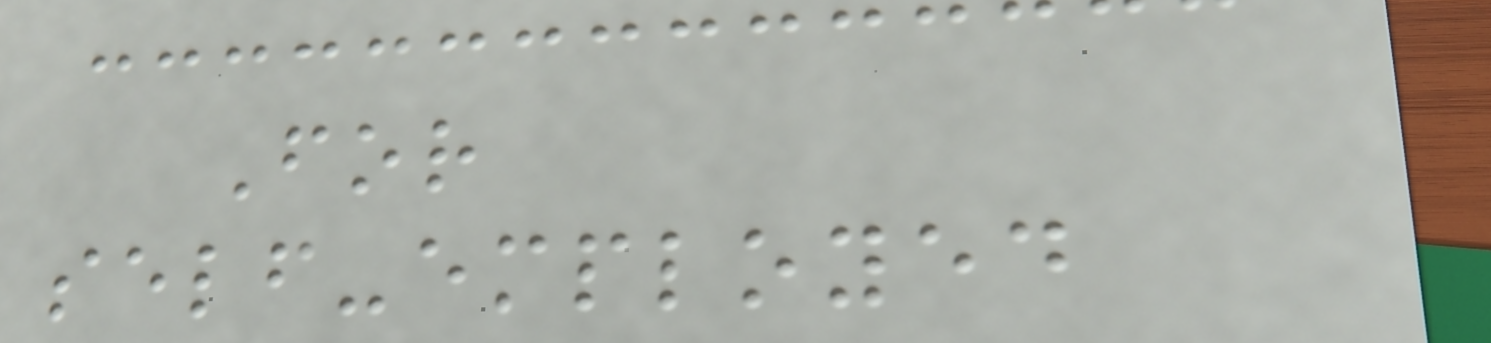For
self-employed
